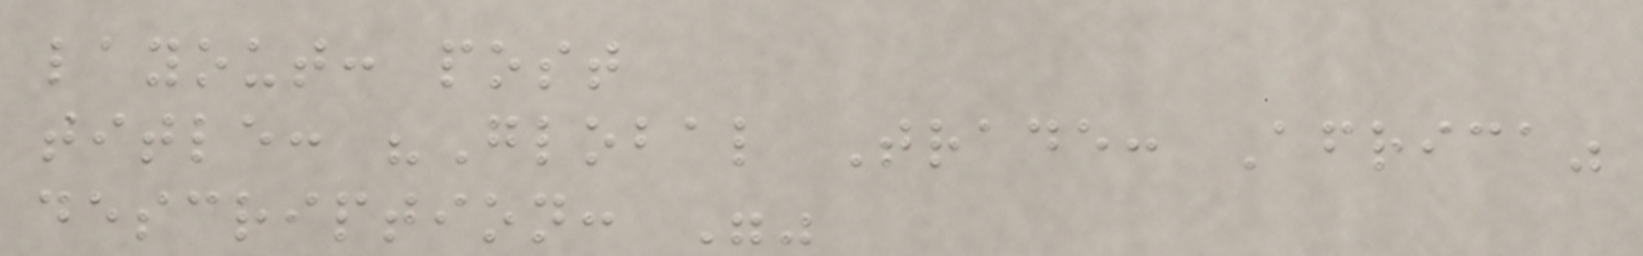layout: post
title: "Global Trade: Africa"
description: ""
